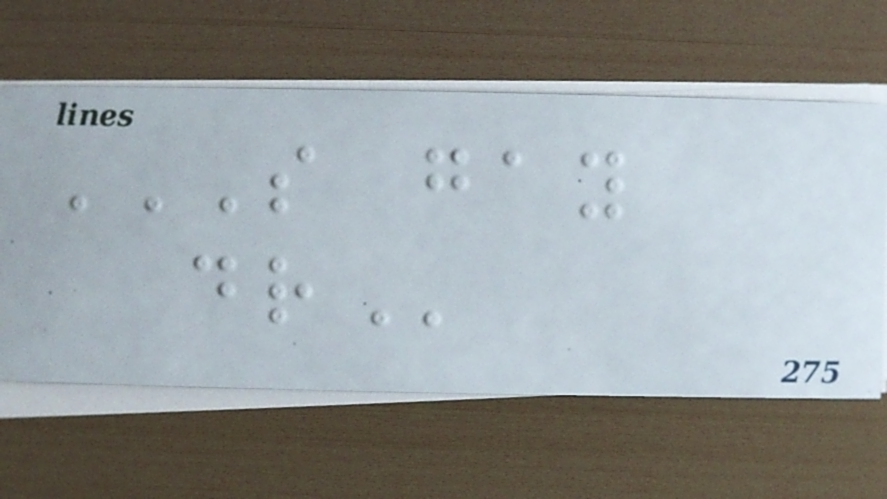S GAY
DR
